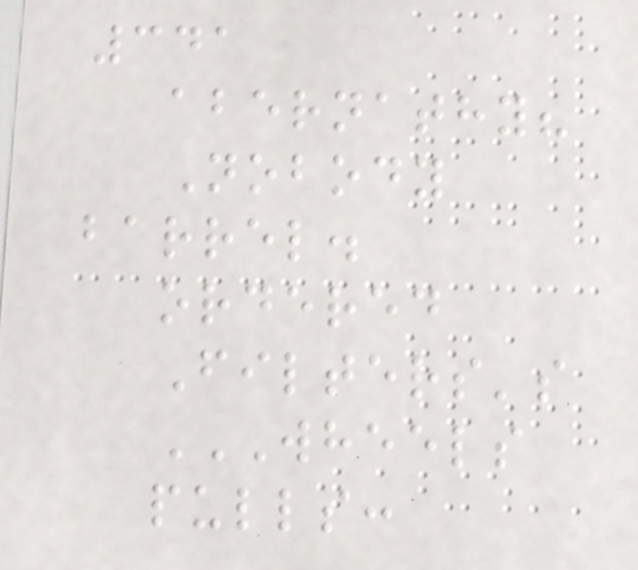341
abernathy?
Nobody
barrel.
ordered
Filters's
WHEELS
PULLS:
